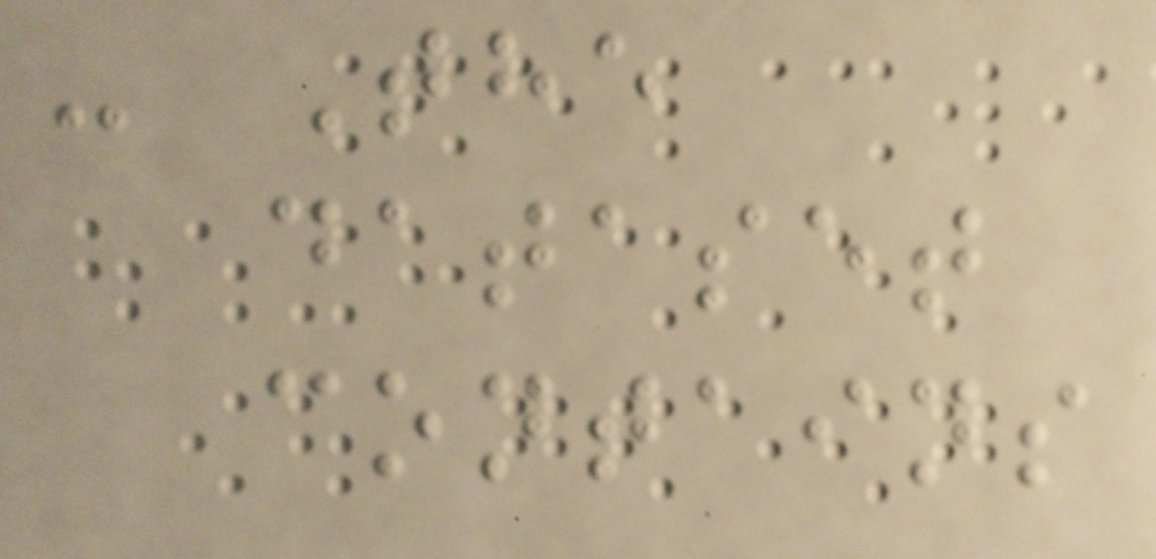- The
dataset
contains
